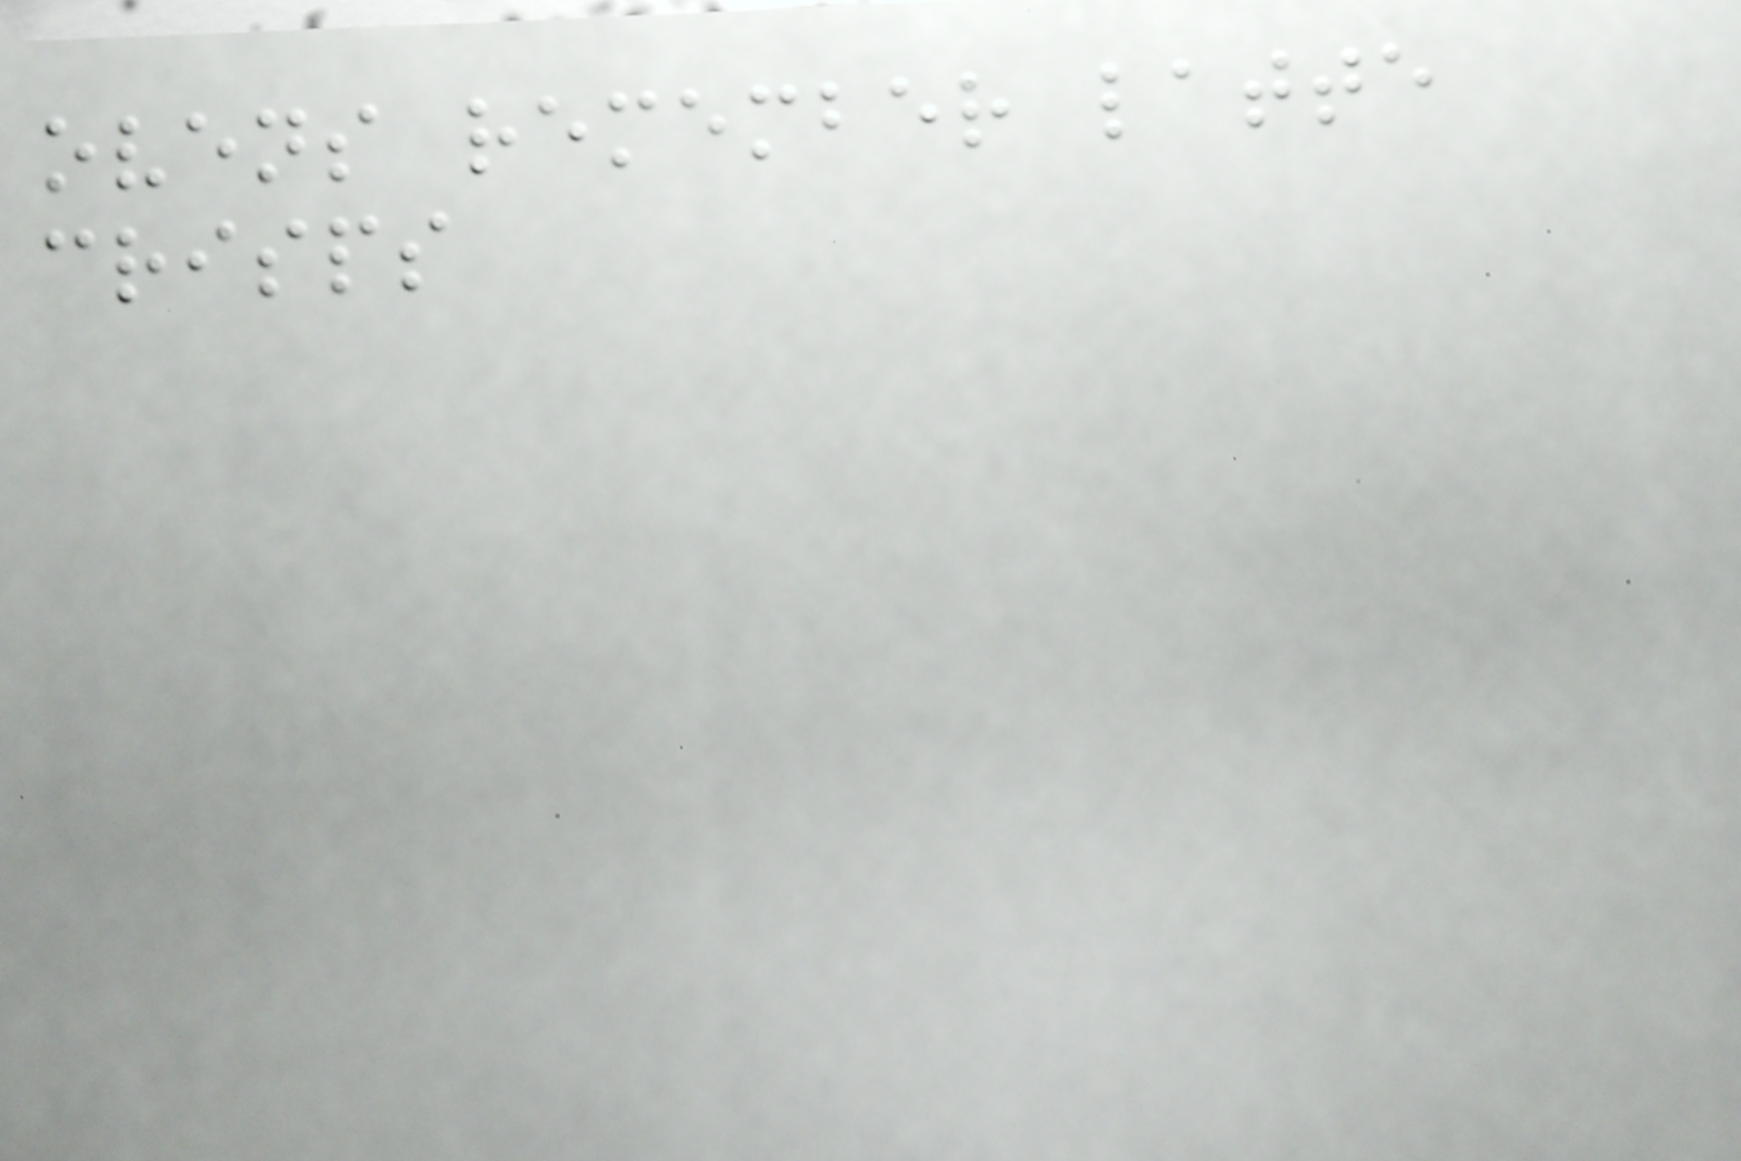ovens remember latte
crisps
